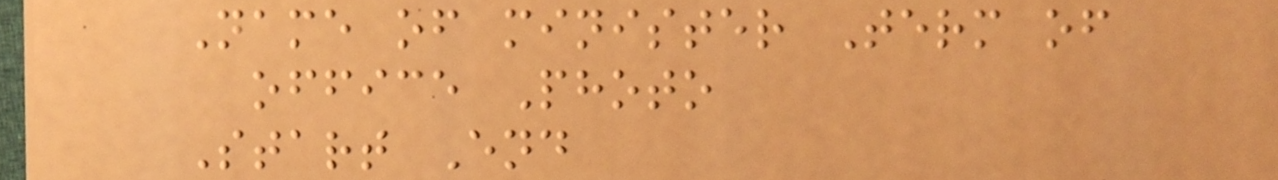Name of minister Term of
office Photo
Start End
